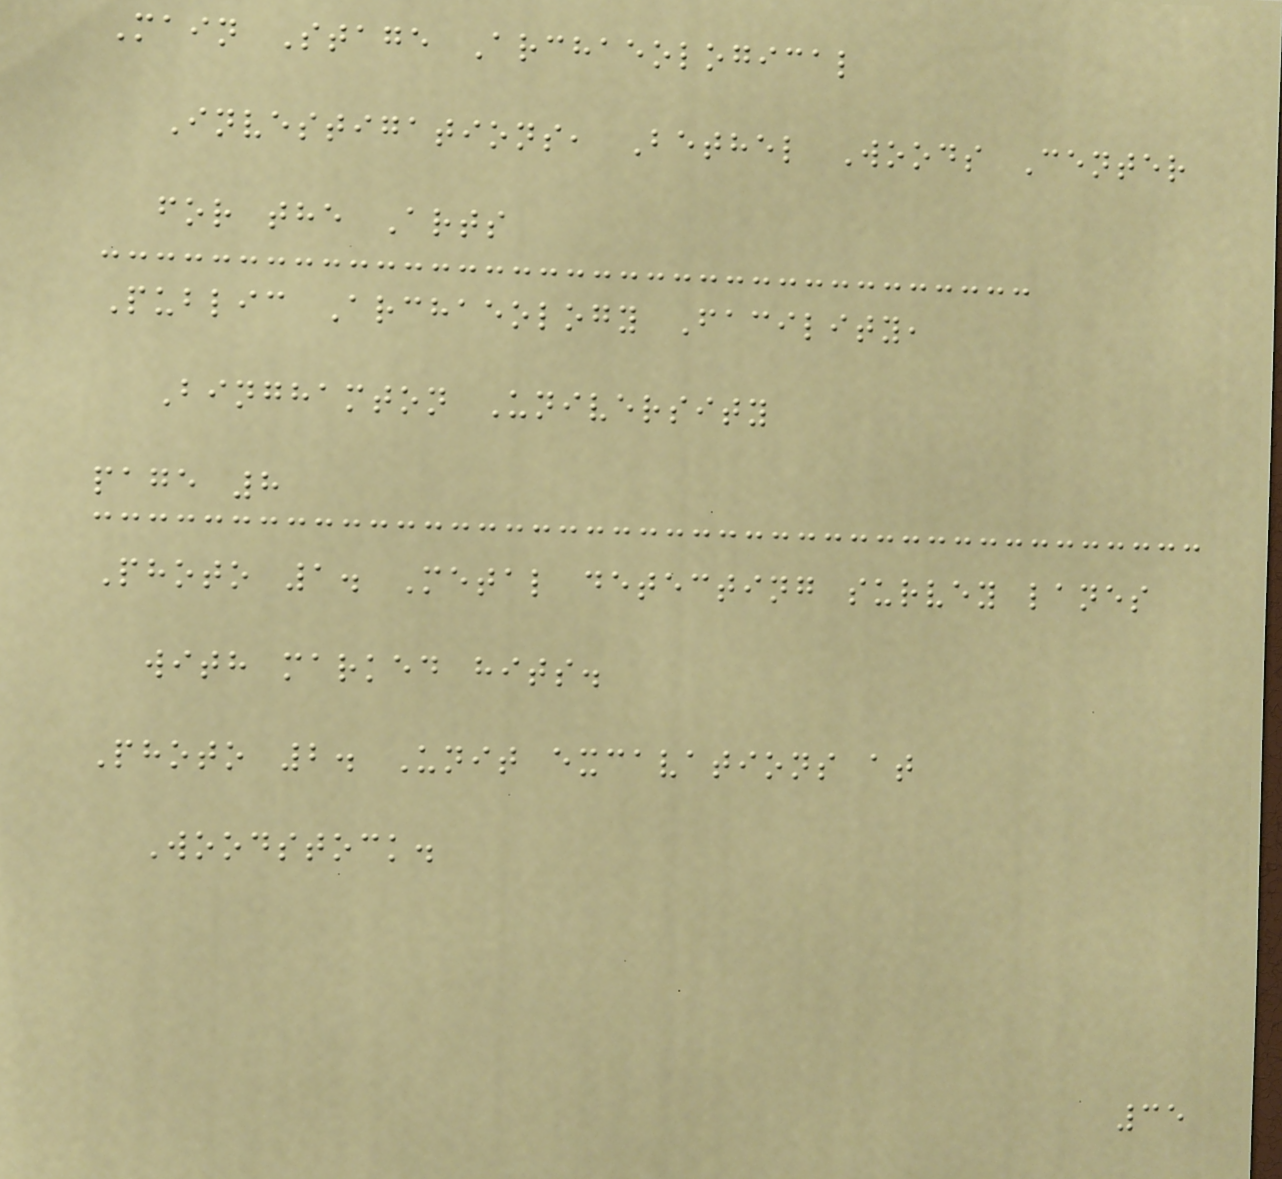Main Stage Archaeological
Investigations, Bethel Woods Center
for the Arts
Public Archaeology Facility,
Binghamton University
page 8
Photo 1. Metal detecting survey lanes
with marked hits.
Photo 2. Unit excavations at
Woodstock.
35
